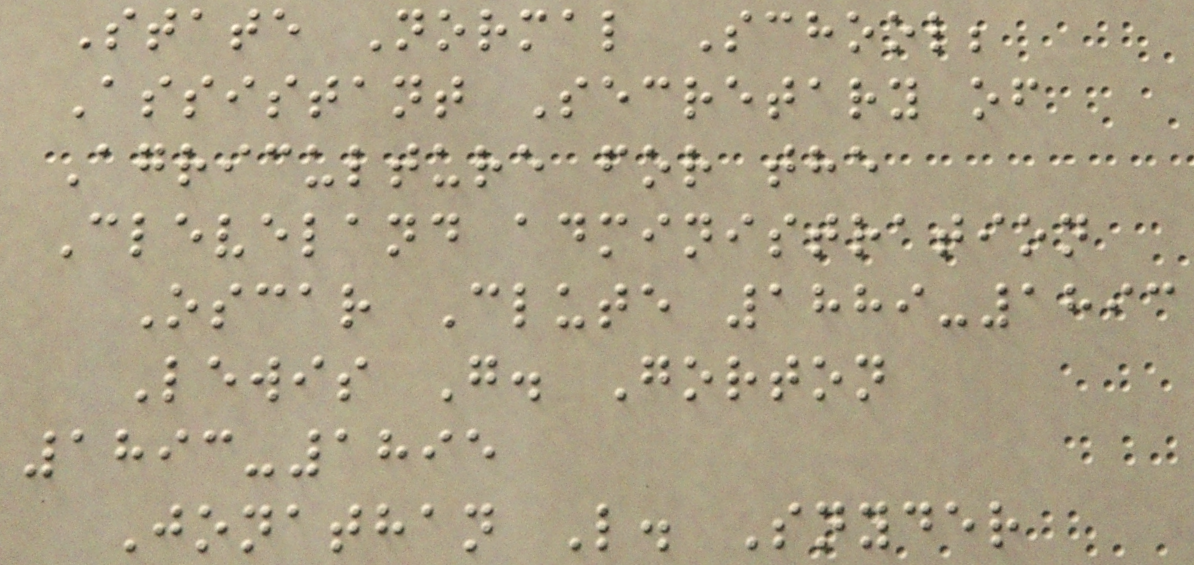State Normal School;
Assistant Secretary of
Agriculture for the
Cleveland administration
Oscar Clute 1889-1893
Lewis G. Gorton
1893-1895
Jonathan L. Snyder
